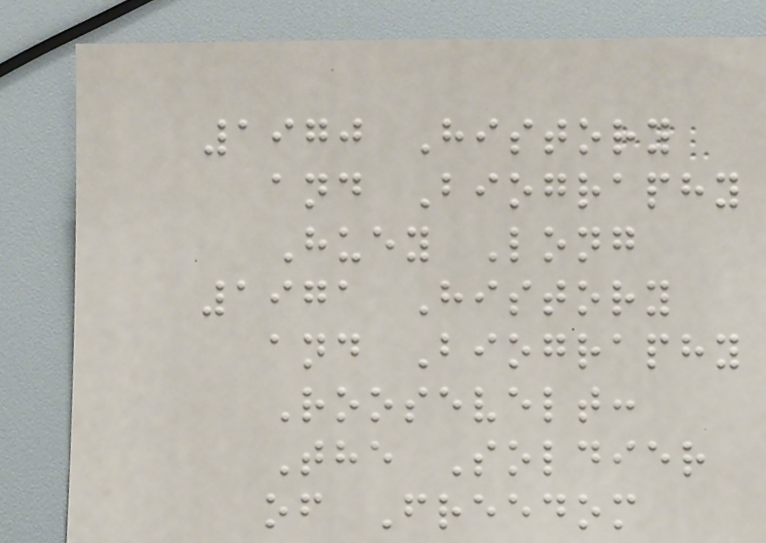1970 History
and Biography
Huey Long
1971 History
and Biography
Roosevelt:
The Soldier
of Freedom
